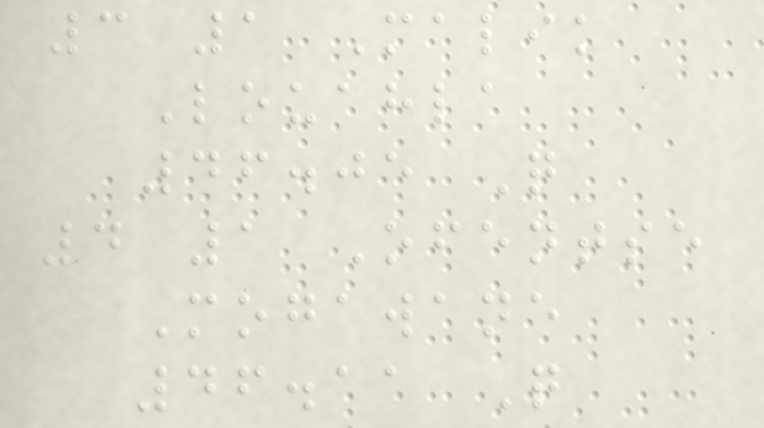3 1 Malik
Louahla
46.05 Q
4 1 Ofentse
Mogawane
46.11 Q
